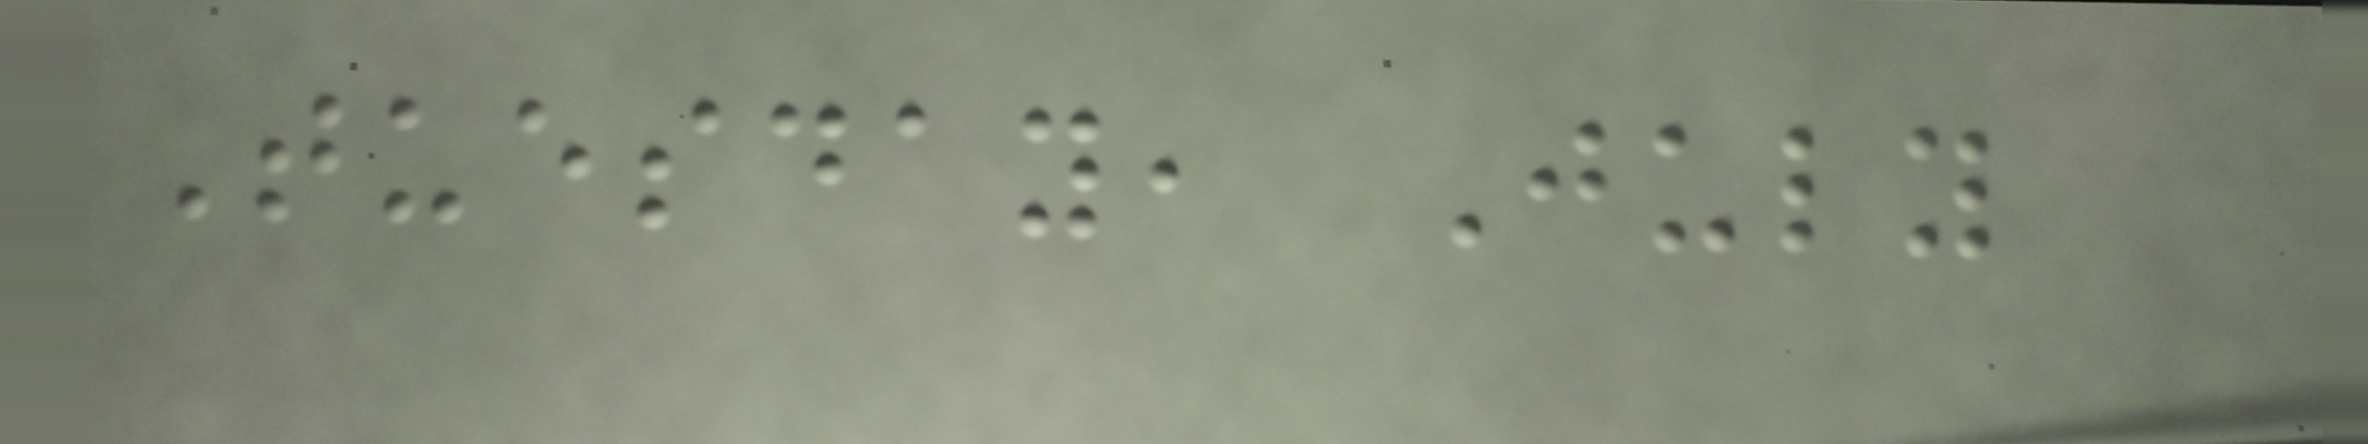Tuesday, July
